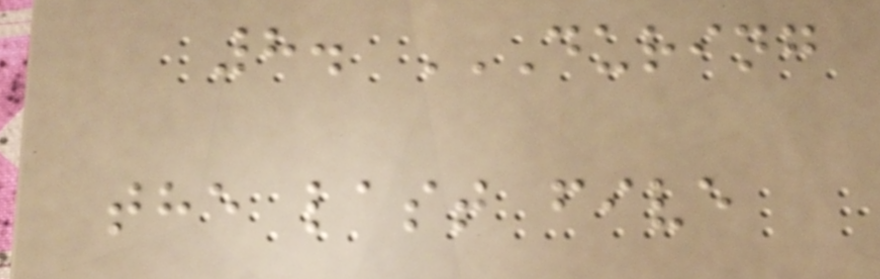8. DURING
THE LAST FIVE
